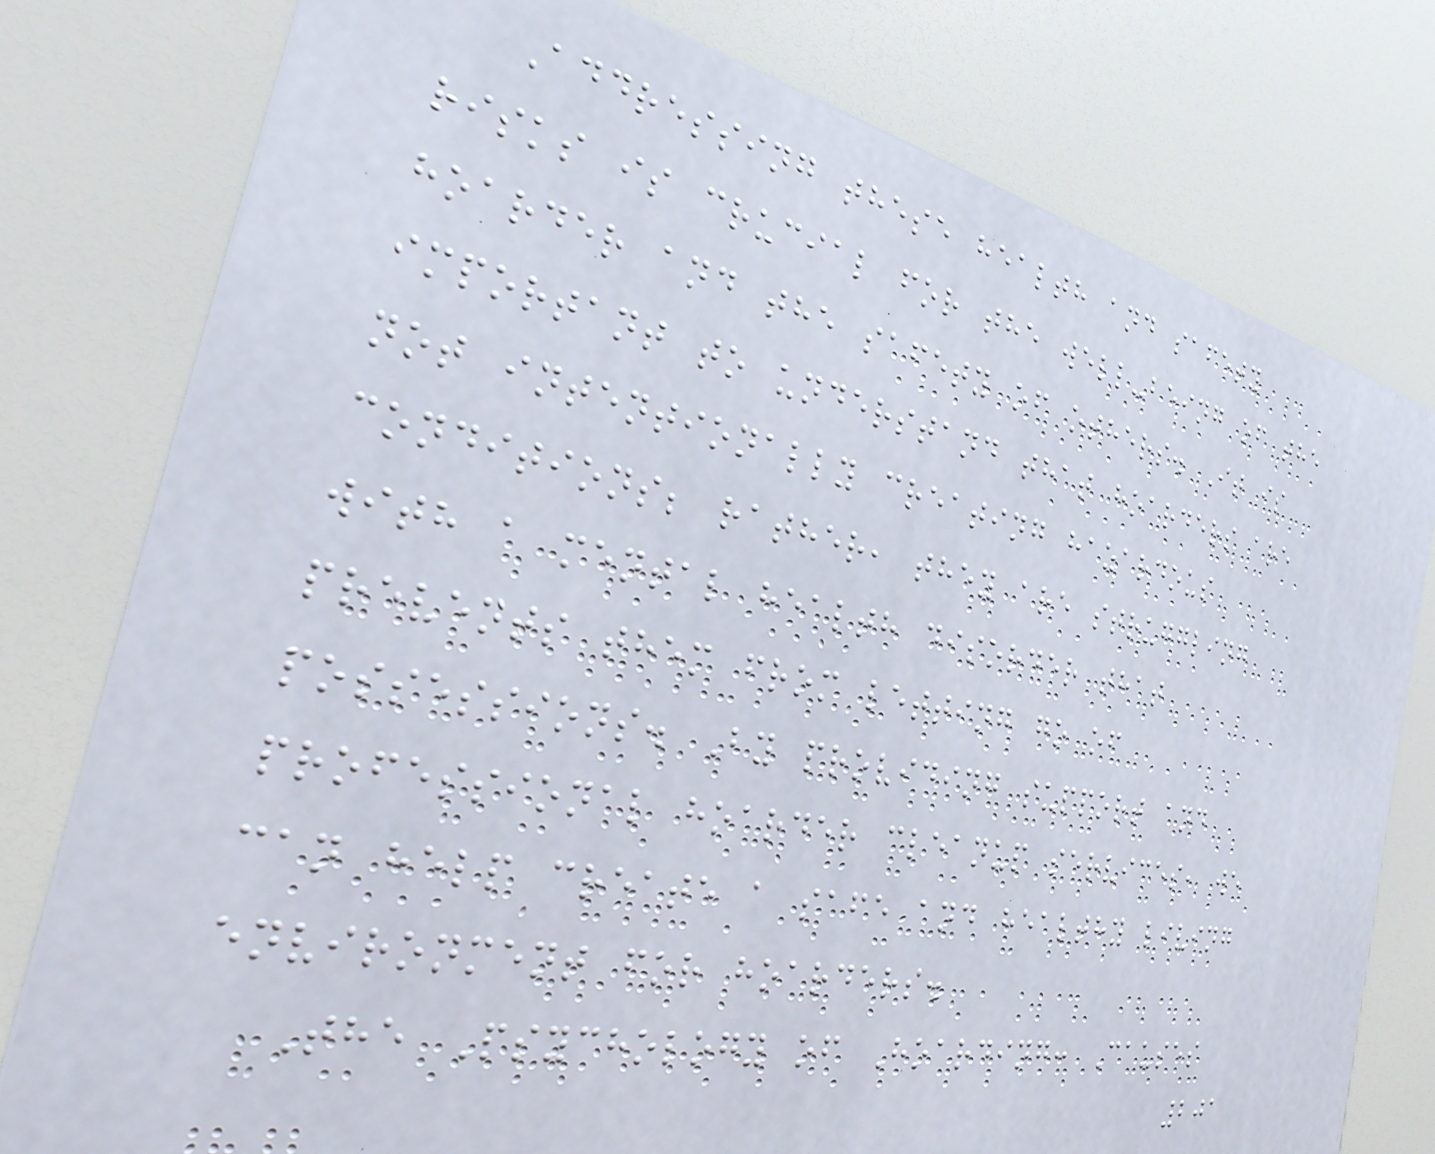Addressing these health and safety
risks is crucial for the well-being of the
hoarder and the safety of others. It is
important to understand that hoarders are
not intentionally creating hazardous
conditions; rather, they are struggling
with a mental health disorder that
prevents them from letting go of
possessions. By providing support and
professional hoarder cleanup services, we
can help create a safe and healthy living
environment for hoarders.
The Psychology of Hoarding: Causes
201
